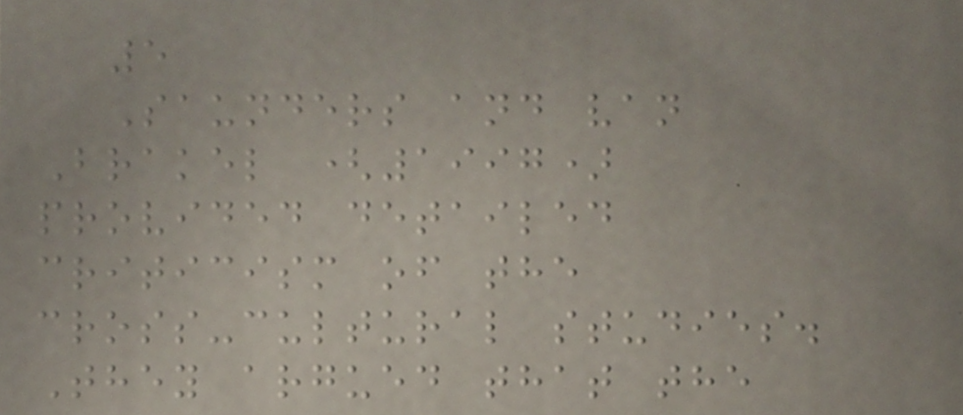5
Saunders and van
Brakel (1997)
provided detailed
criticism of the
cross-cultural studies.
They argued that the
